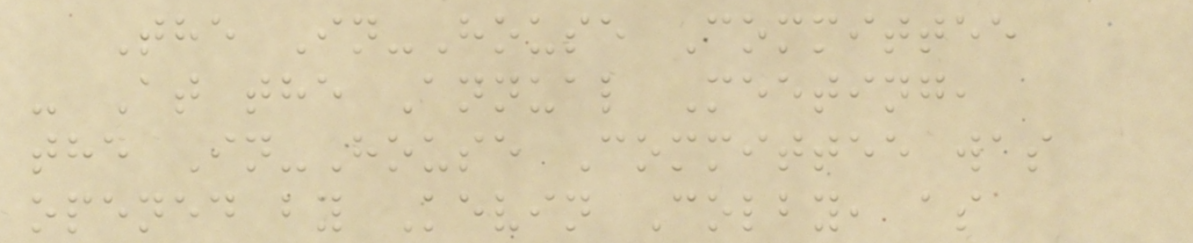The In-House Committee
- At the Annual Meeting,
the In-House Committee was
opened by Kevin Colby, as
